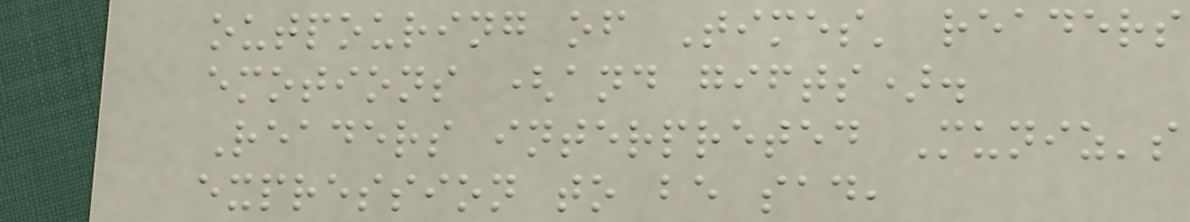outpouring of Times' readers
emotions (and gifts).
Readers interpreted Muniz's
expression to be sad,
